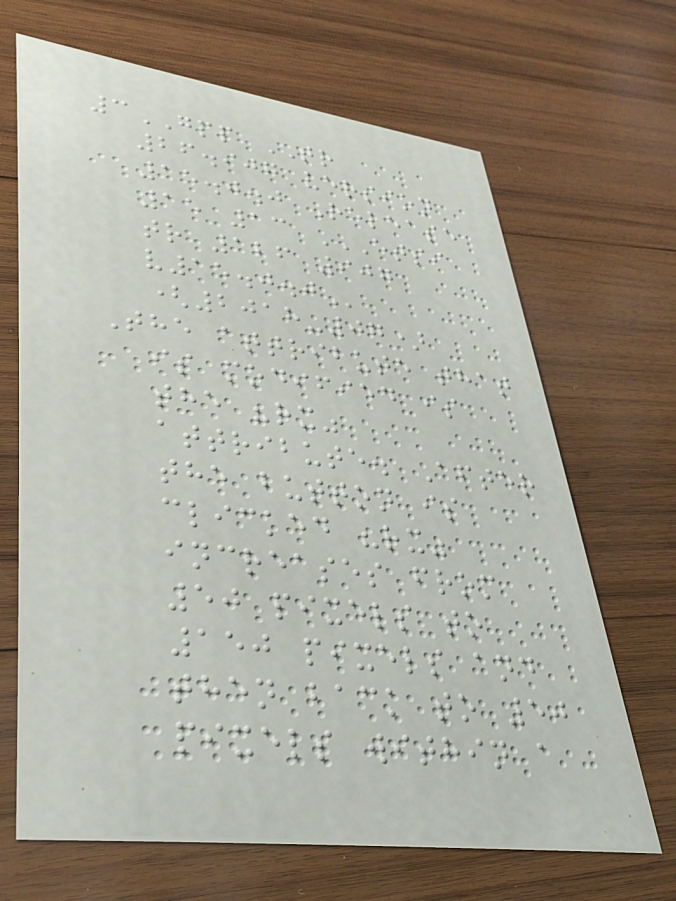3GPP TR
26.907 version
15.0.0 Release
15 13 ETSI
TR 126 907
V15.0.0
(2018-07)
The attribute that
is modified is
the "rx"
attribute. After
the button is
clicked "rx"
increases from
50 pixels to
150 pixels and
then back to 50
pixels within a
